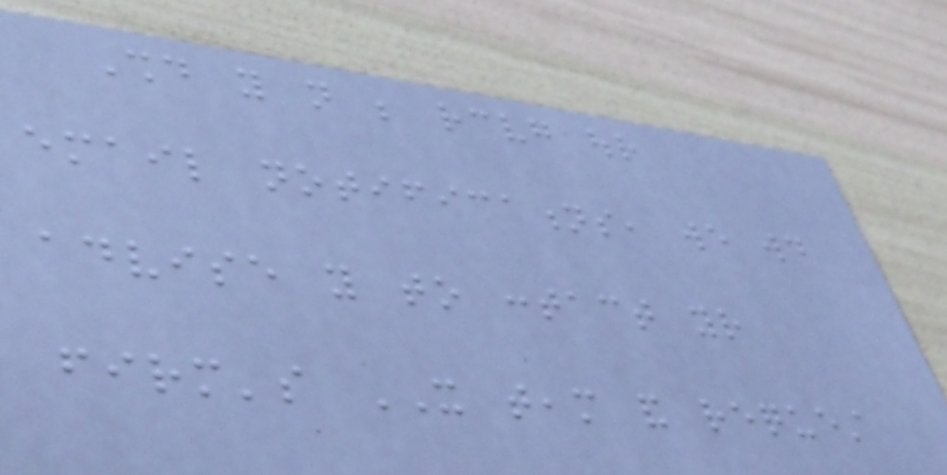Should you not be receiving our
email notifications, we would
advise you to contact your
firm's IT team and request
